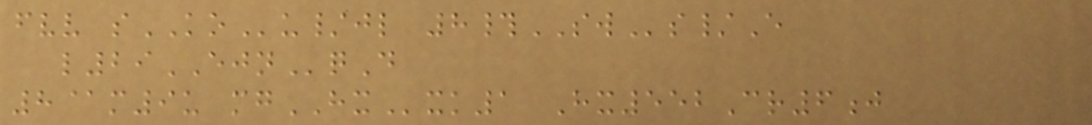fvv sKOu/jl 8#SWs/E
l29EJNqD
8@m9u mgHXxk1 Hx552Cr6j
